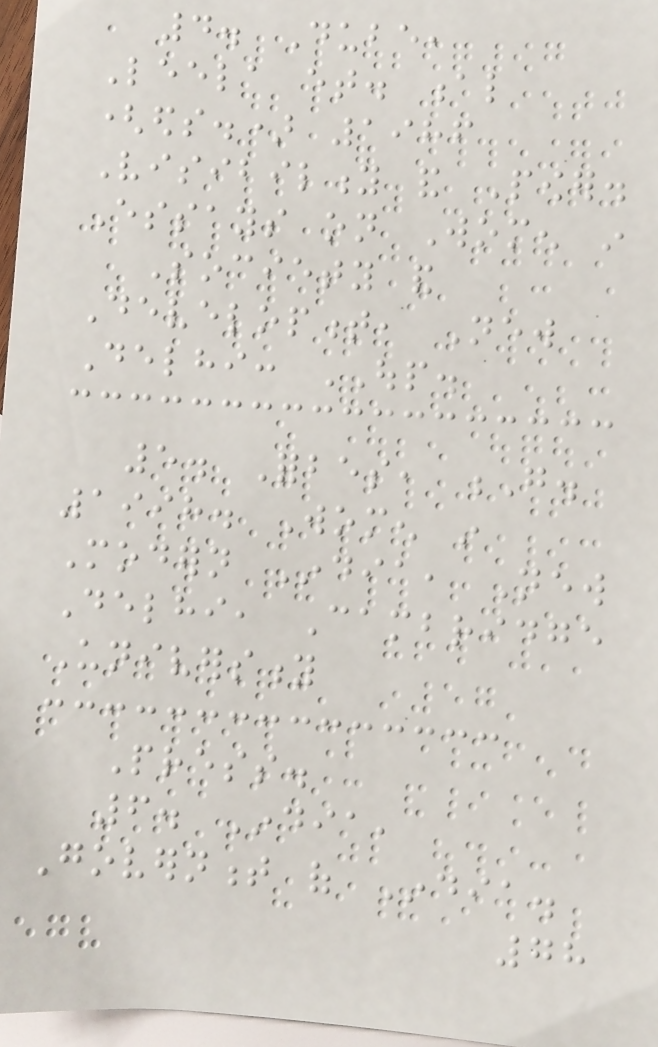4. Dube,
Leela et. al
(eds.) 1986
Visibility and Power.
Essays on Women in
Society and
Development, New
Delhi: OUP.
5. Forbes, G.
1998. Women in
Modern India, New
Delhi, Cambridge
University
Press.
6. India,
Government of India.
78
